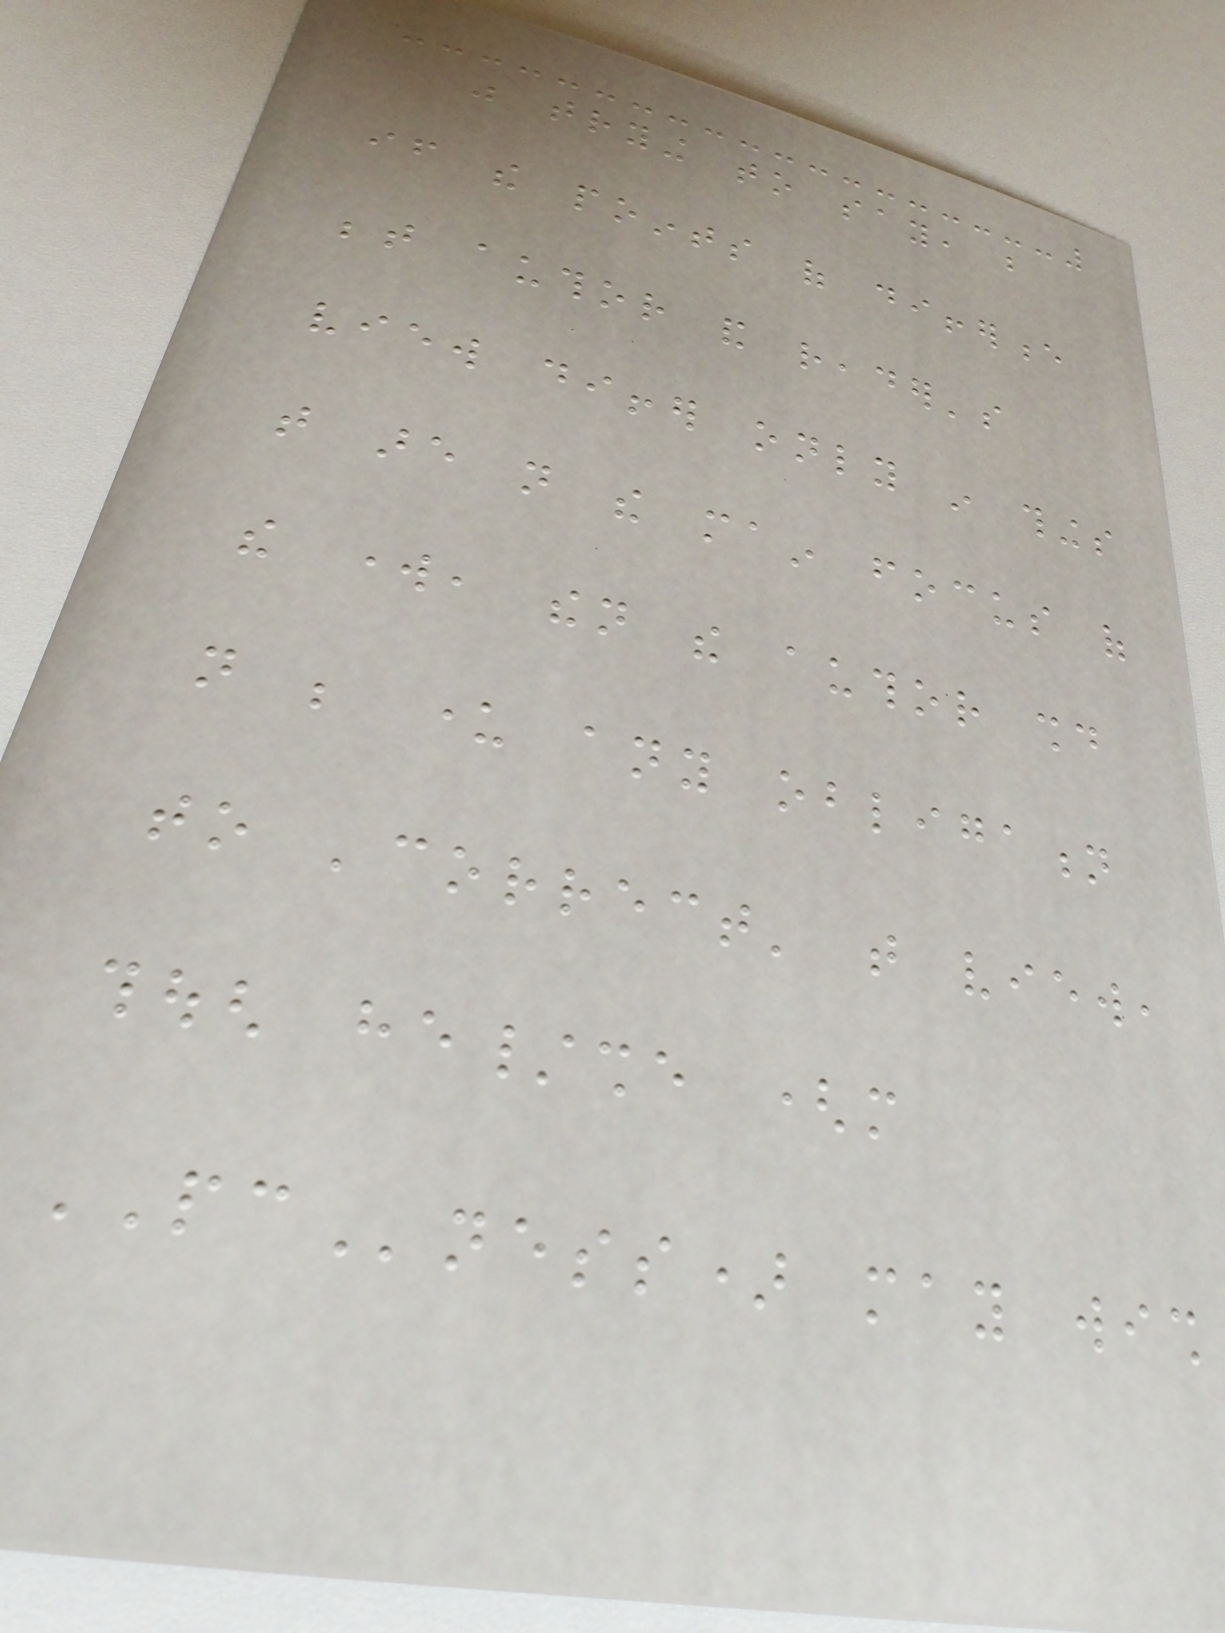was trying to say, but
if the points of difference
between author and reader's
view differ only in things
that are not the main focus of
the work, then the author should
not be under any obligation
to 'correct' that view,
though he/she (more
PCness) may wish
